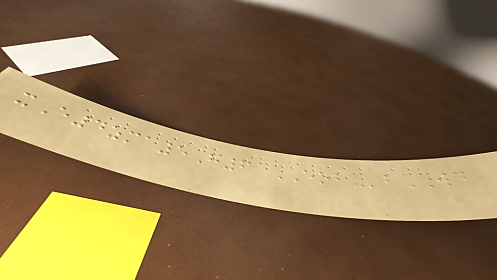xE4zma5H6 EOBbWD
